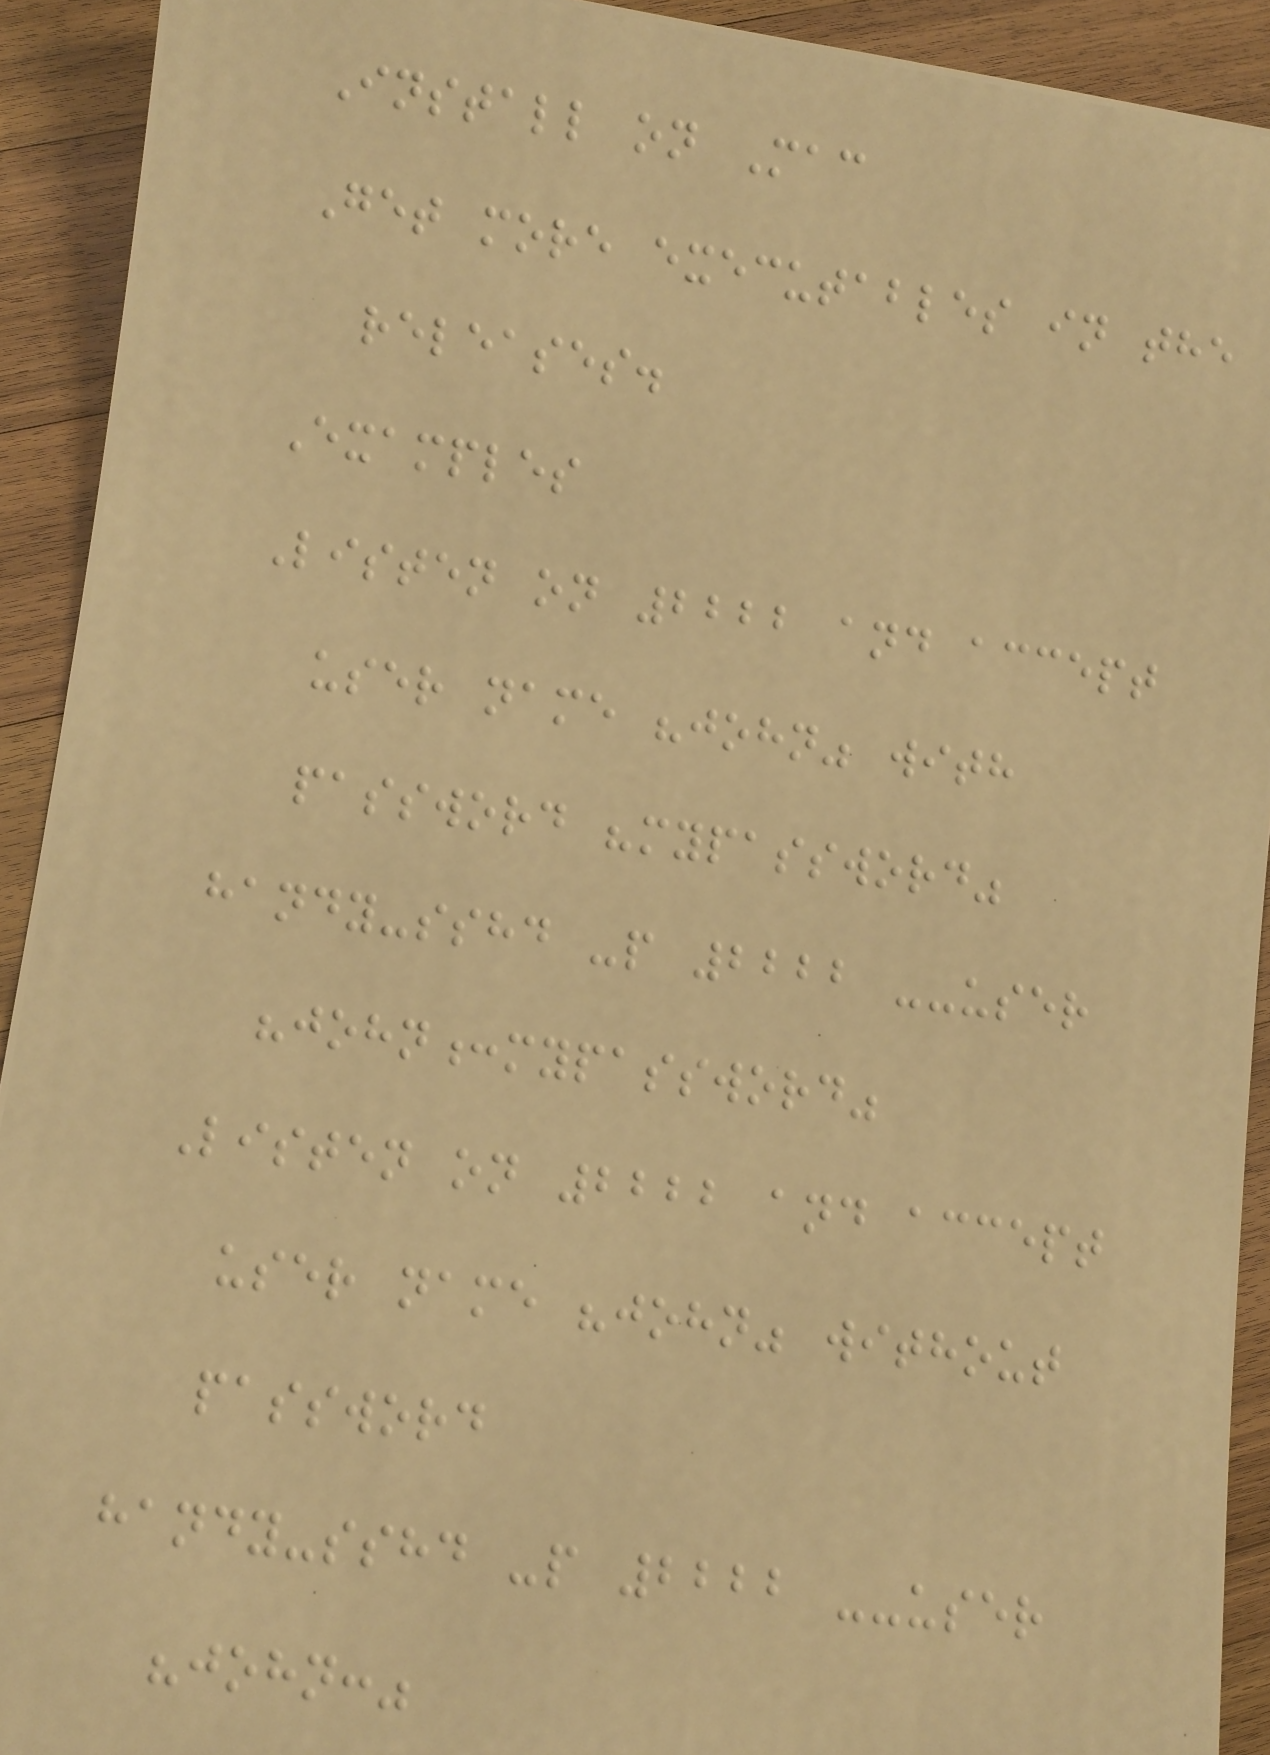Install on Mac
Get more executables in the
releases.
Examples
Listen on 2222 and accept
user name "john" with
password "mypassword"
handy-sshd -p 2222 --user
"john:mypassword"
Listen on 2222 and accept
user name "john" without
password
handy-sshd -p 2222 --user
"john:"
